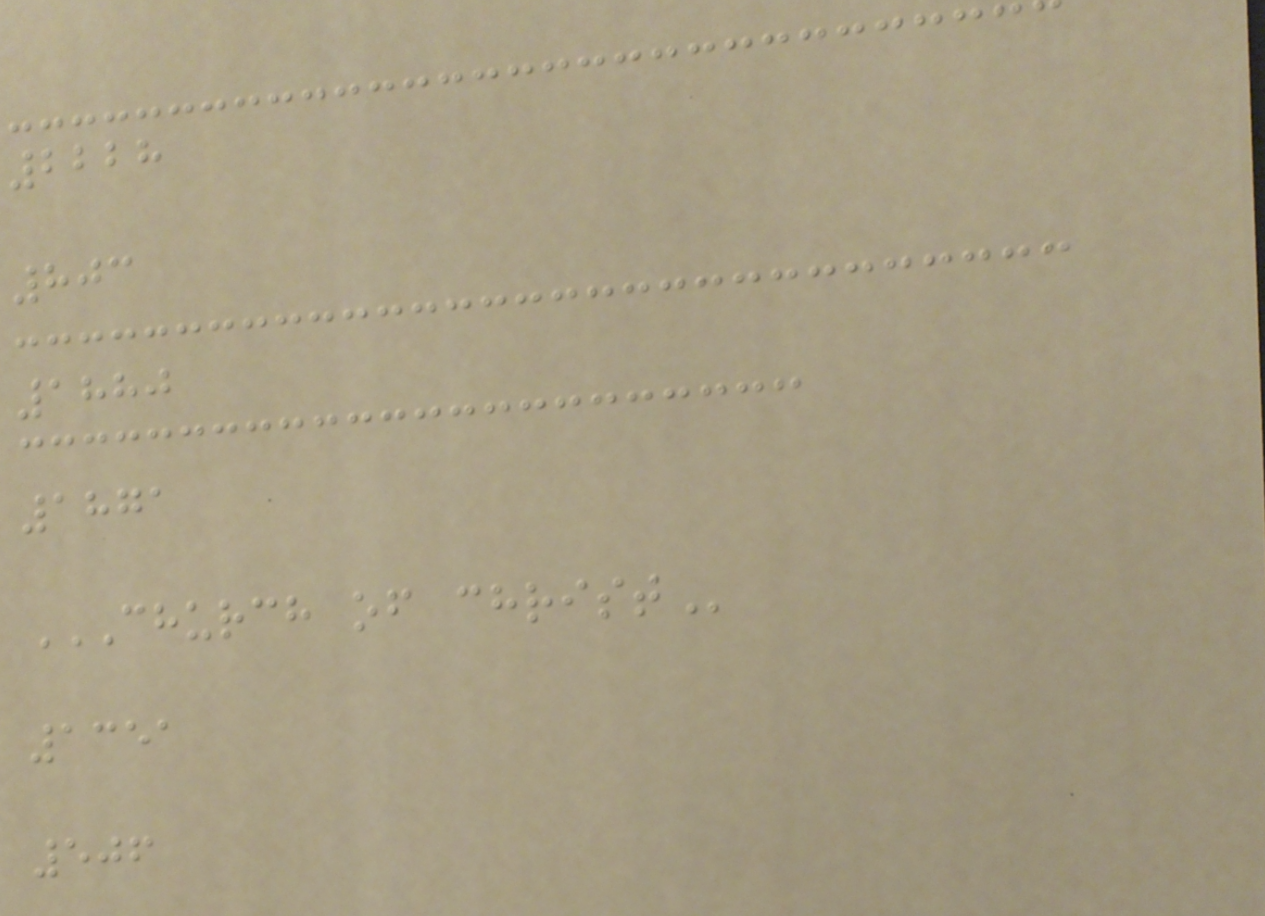2228
803
1880
1871
CHURCH OF CHRIST
1351
506
